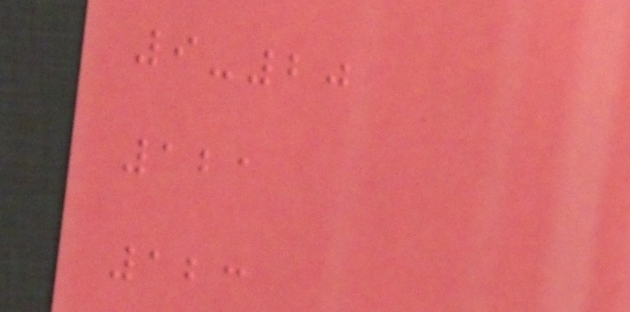9-20
121
123
